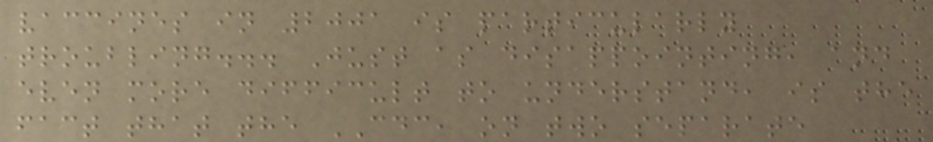vaccines in 2001 is particularly
troubling... Just as disappointing, and
even more difficult to understand, is the
fact that the CDC, on two separate
